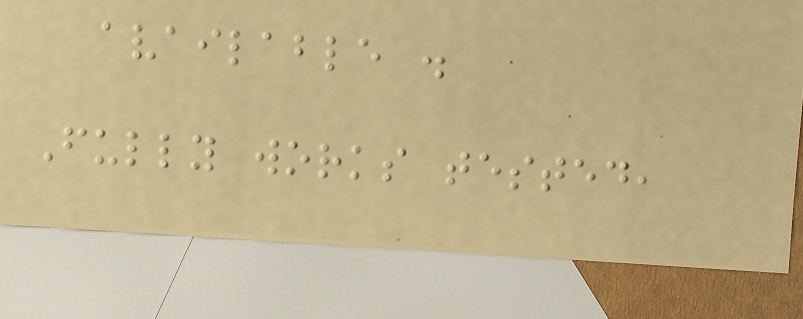available .
Fully works tested,
